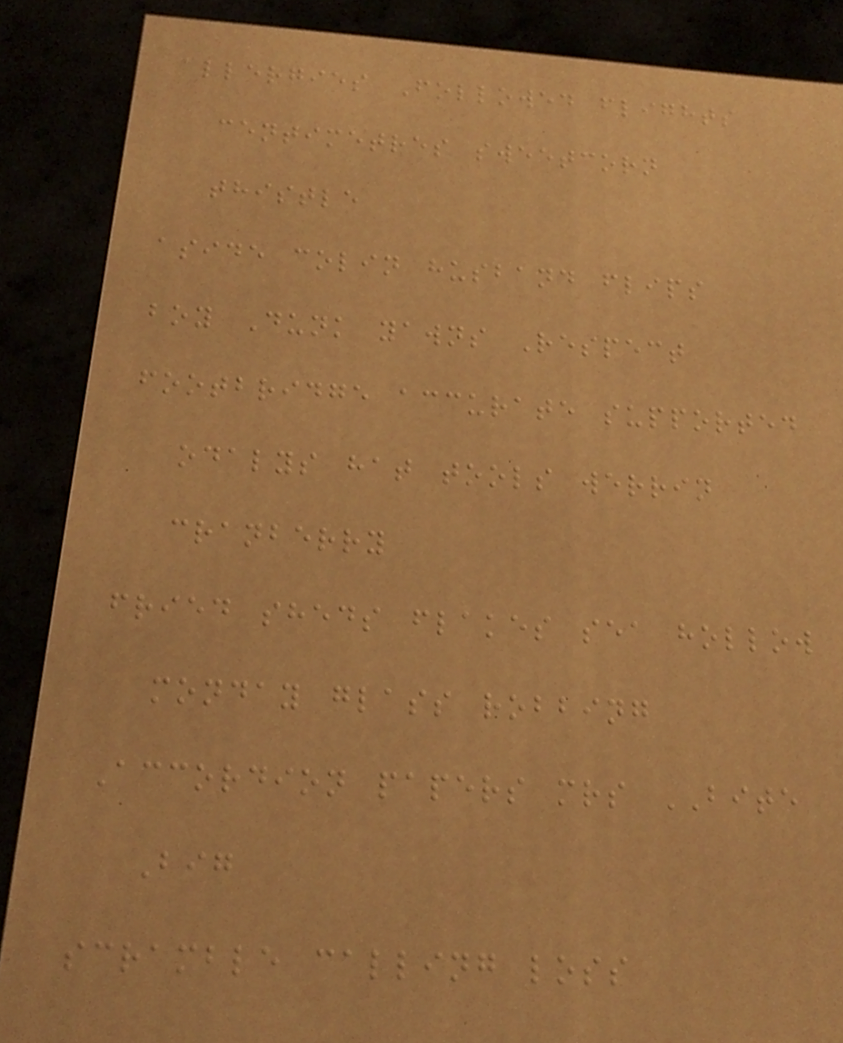allergies Followed flights
centimetres sweetcorn
thistle
aside colin husband flips
boy Dunk yawns Respect
footbridge accurate supported
odalys hat tools werrin
cranberry
fried sheds flakes sea hollow
monday glass robbing
Accordion papers mrs BITE
Big
scramble calling loss
